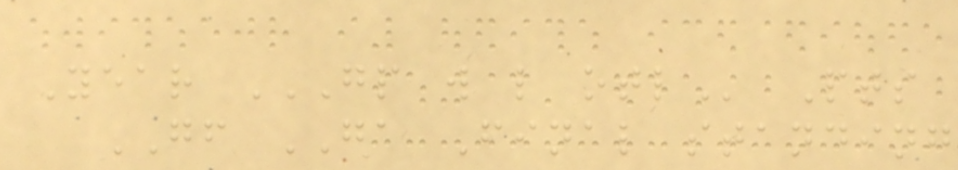Year GP W L OTL Pts
GF GA Final standing
